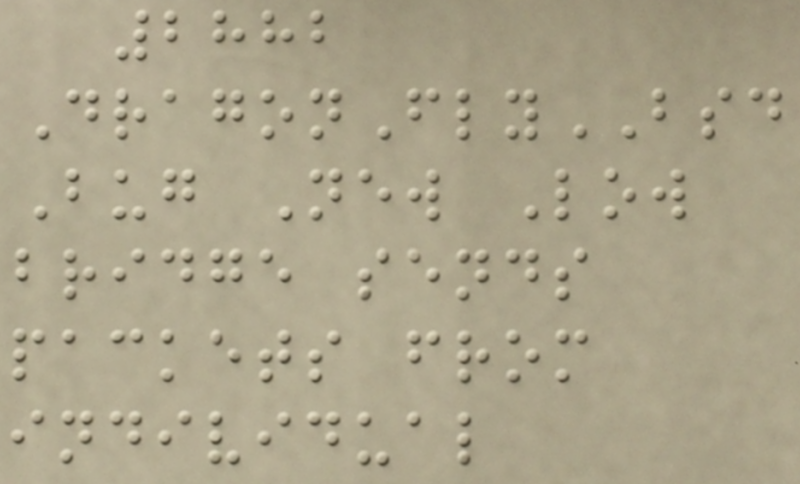2882
DragonFlyBSD
Bug New Low
bridge sends
packets from
individual
